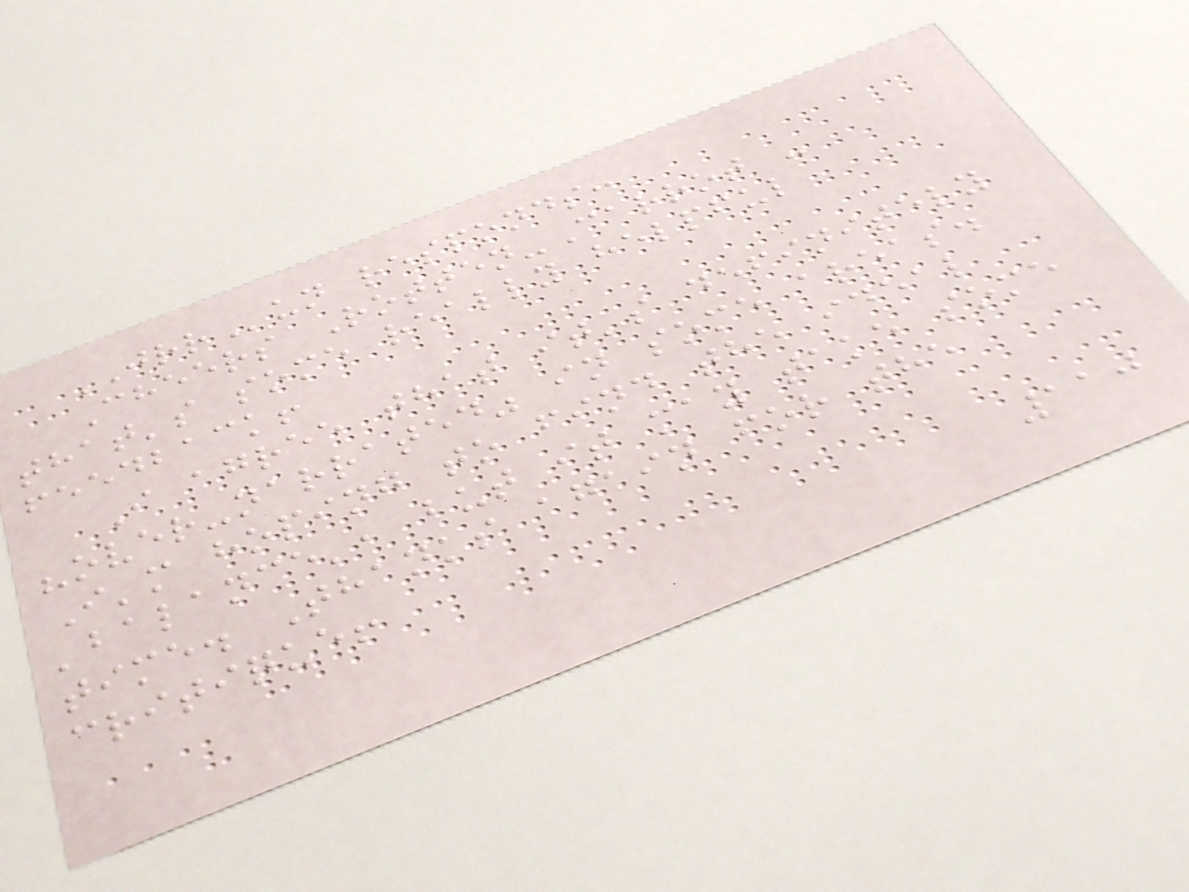JRRun responds:
Cheers Rotten-Carrot -
that's some really helpful
feedback!
I agree that it's definitely
"over-narrated" in some areas.
I'm hoping to find the ideal
'balance', but it may take some
time. Thanks again for the
critique!
110
